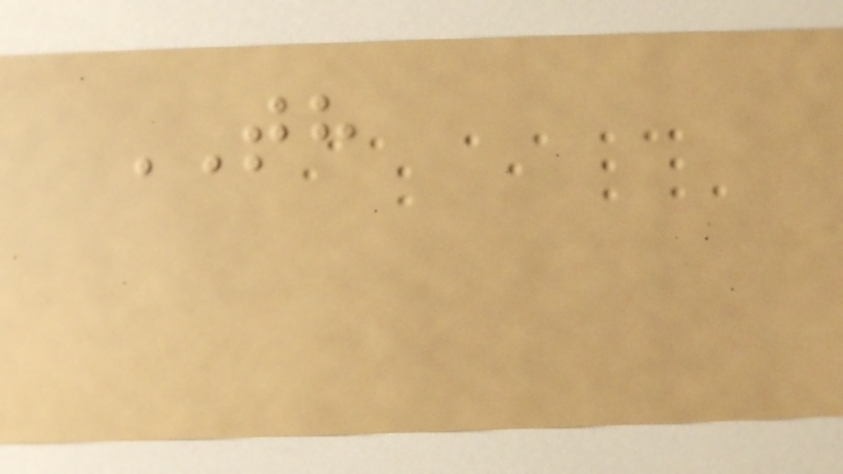TH
